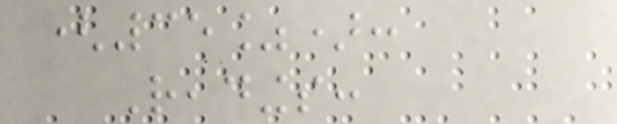(35%):
Readings:
